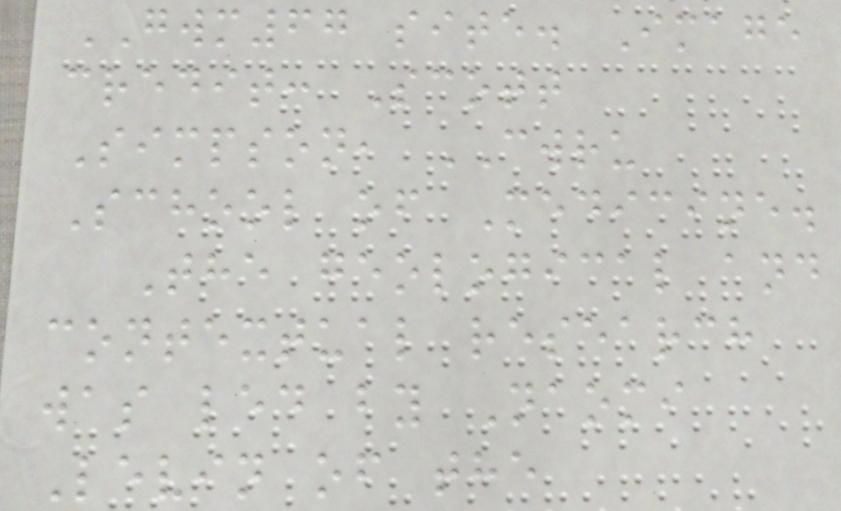GWM67 site. Image
credit: Scott
Simpson, CWRU
School of Medicine.
The geological and
contextual research
was led by Naomi
Levin of the
